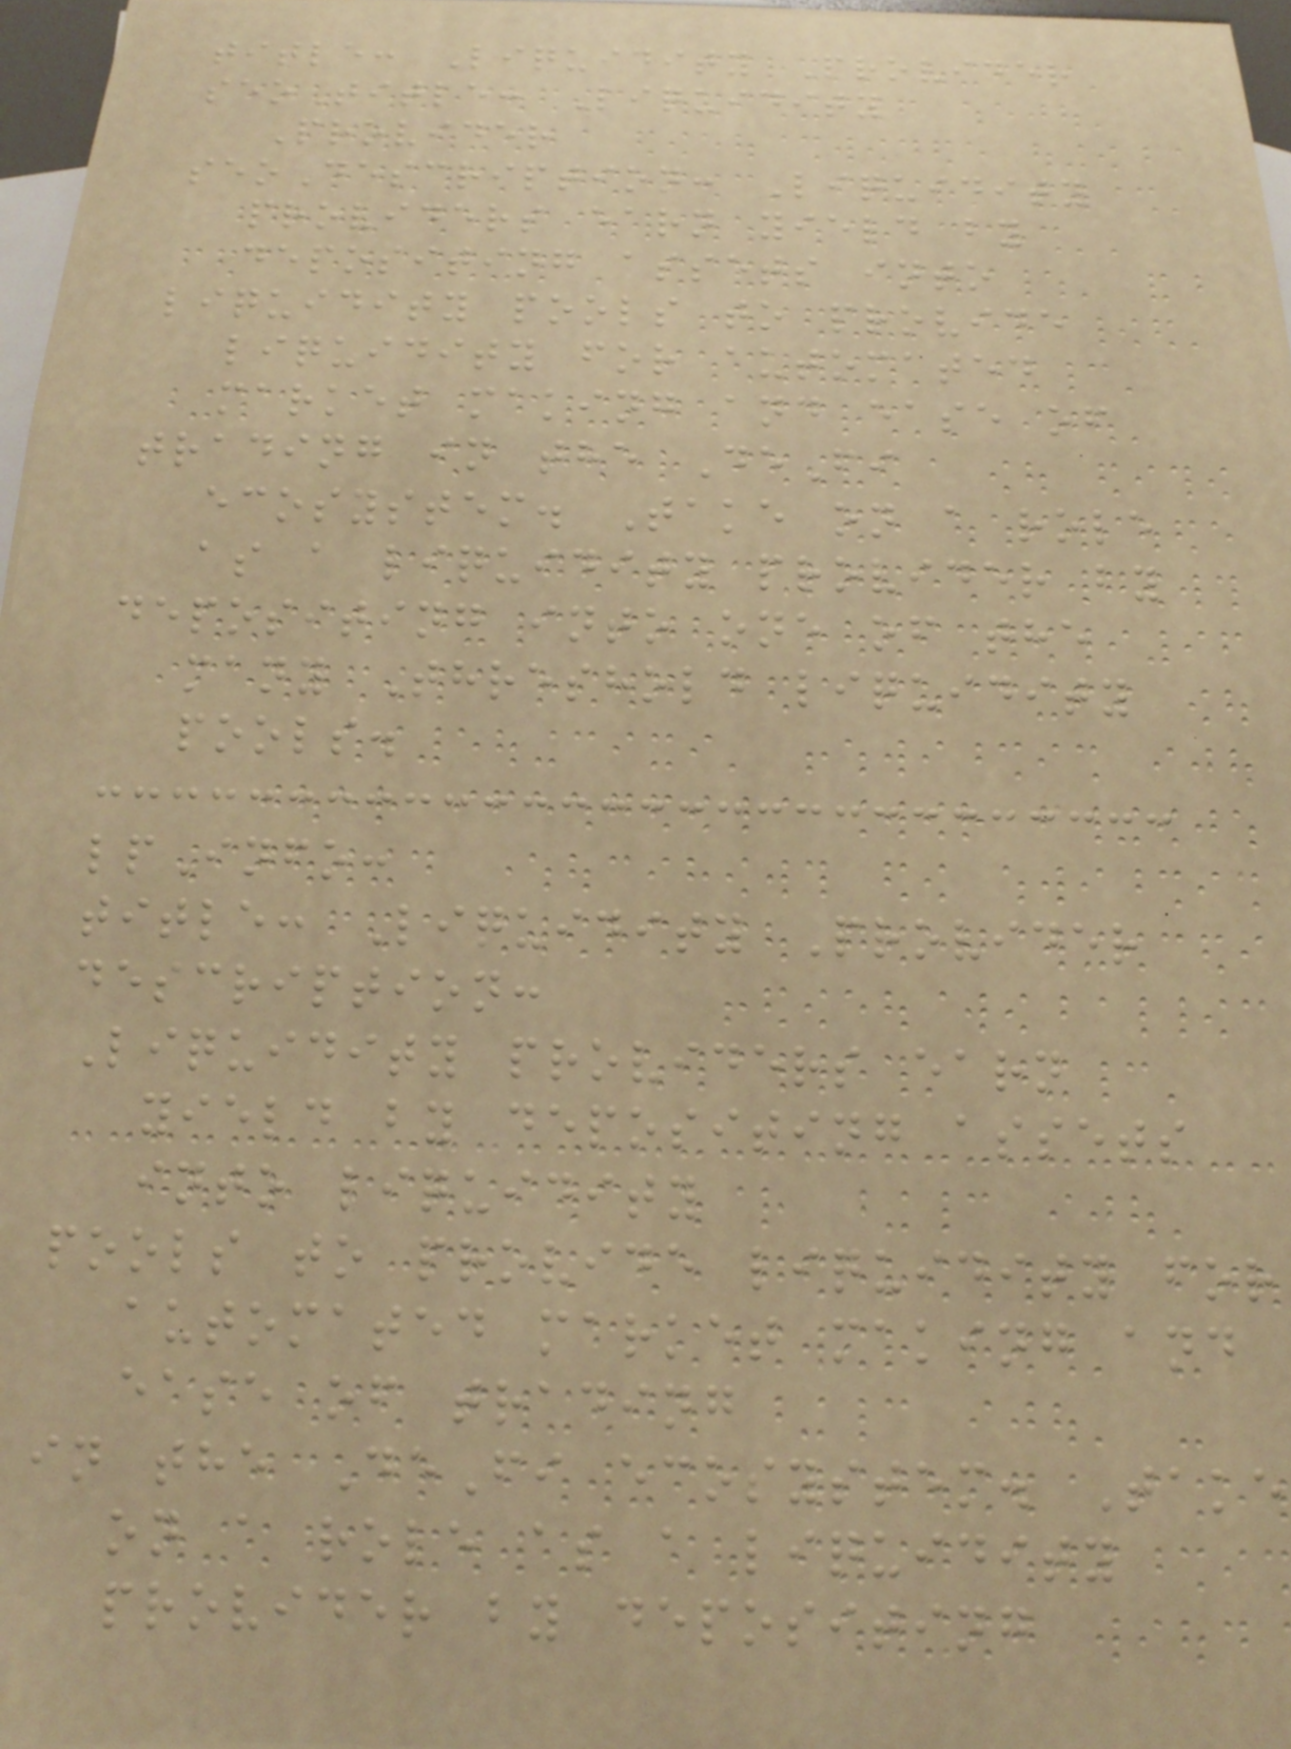title: Liquidity Provider
seoTitle: Liquidity
Provider
seoDescription: Liquidity
providers earn yield by
depositing assets into
liquidity pools to provide
liquidity for automated
market making and ease of
trading in the DeFi
ecosystem. Take on a role
as a liquidity provider by
depositing into one of the
many Threshold liquidity
pools.
lpInfo:
title: Liquidity Provider
description:
Liquidity providers earn
yield by depositing assets
into liquidity
pools to provide liquidity for
automated market making and
ease of trading
in the DeFi ecosystem. Take
on a role as a liquidity
provider by depositing
